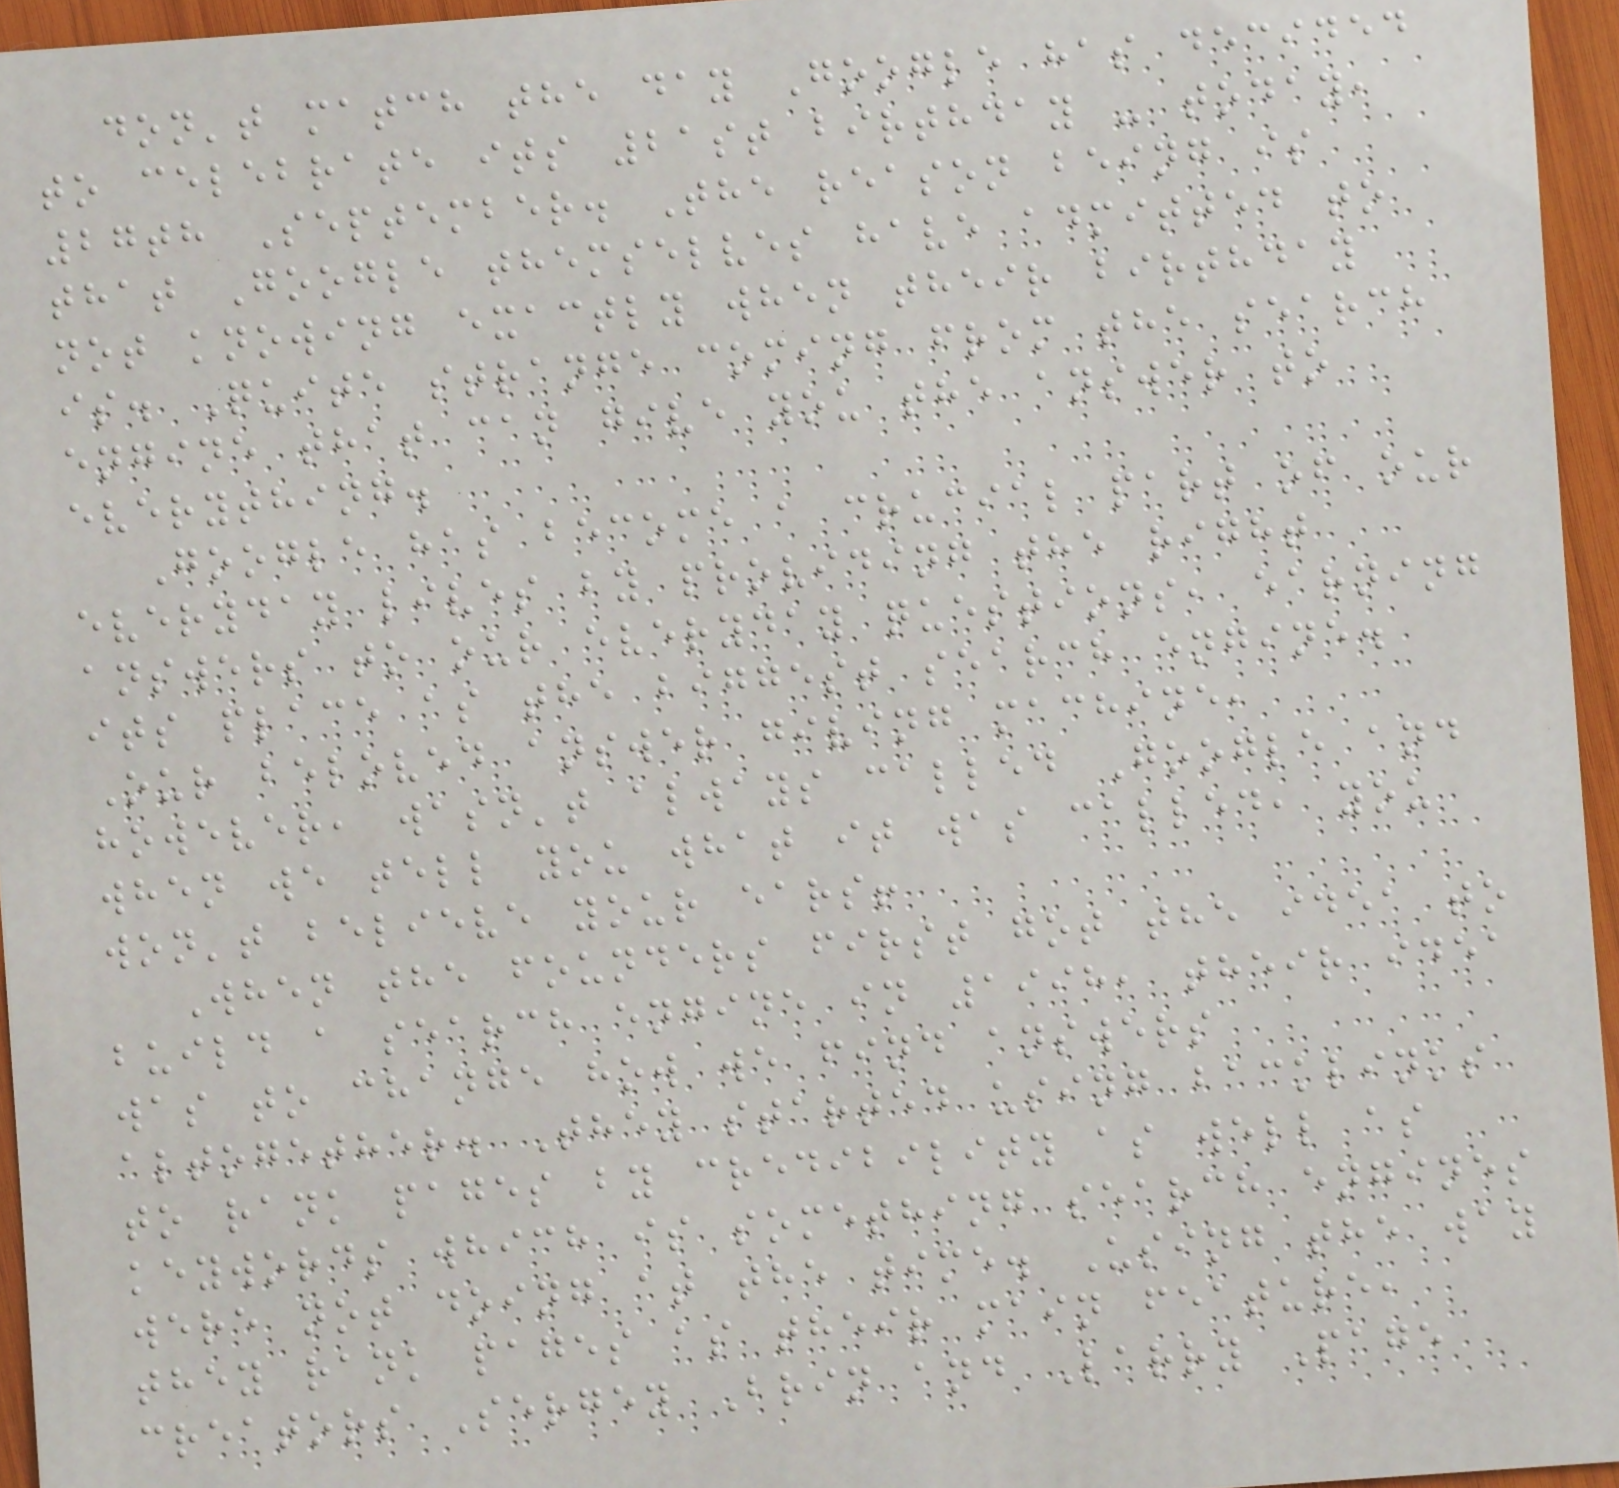don't match the day Google has decided
to celebrate its 21st birthday - today,
27th September. The reason being is
that Google themselves have admitted to
not knowing exactly when their birthday
is. Quite strange coming from the search
engine that can give you the answer to
everything.
Google has become a crucial part of our
everyday lives by providing the right
answers to our everyday questions, earning
its place as the biggest search engine.
Our beloved answer giving machine,
however, wasn't always called Google and
when we tell you what it was called, you
won't believe your ears!
When the founders first got the idea to
build a search engine in 1998, their idea
was to change how we find answers
altogether. They started using backlinks
to rank pages by credibility as well as
keywords which is something search engines
were not doing at the time. Using the way
they rank pages as their main feature,
creators Sergey Brin and Larry Page
